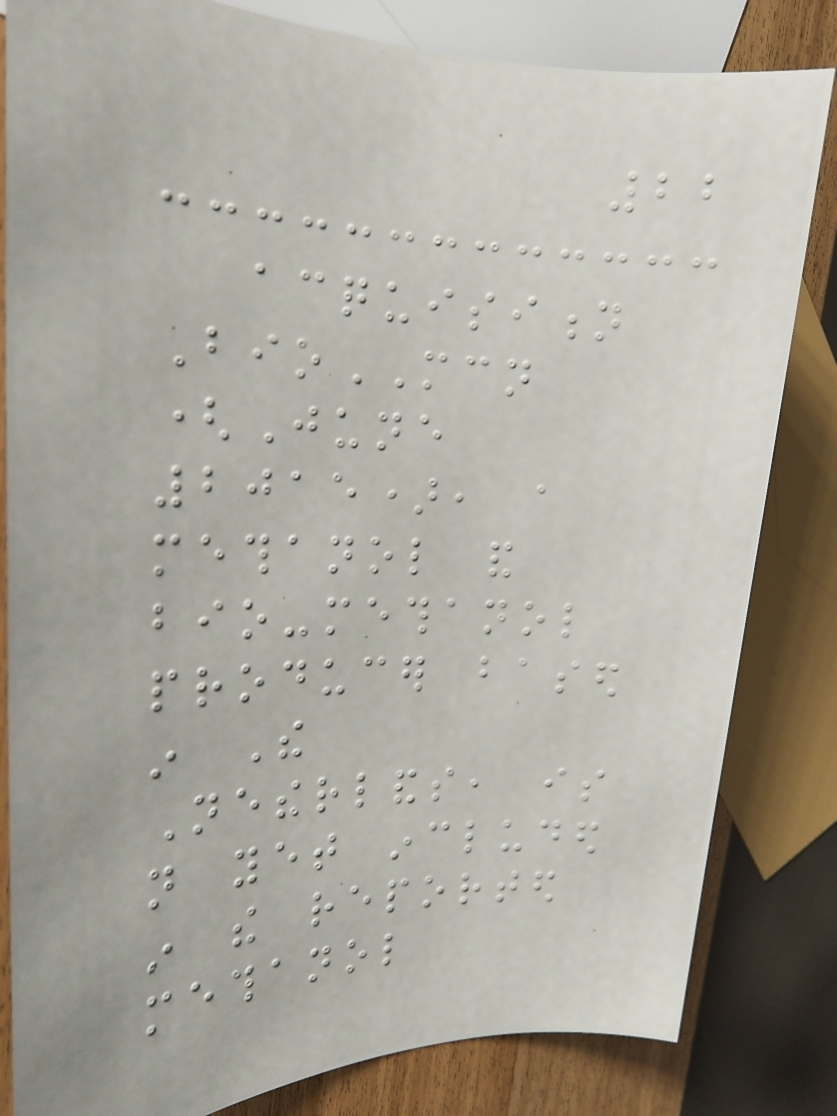22
acquisition
BioMCN
(June
2015), a
methanol and
bio-methanol
producer based
in The
Netherlands, is
not yet included
in the reported
methanol
